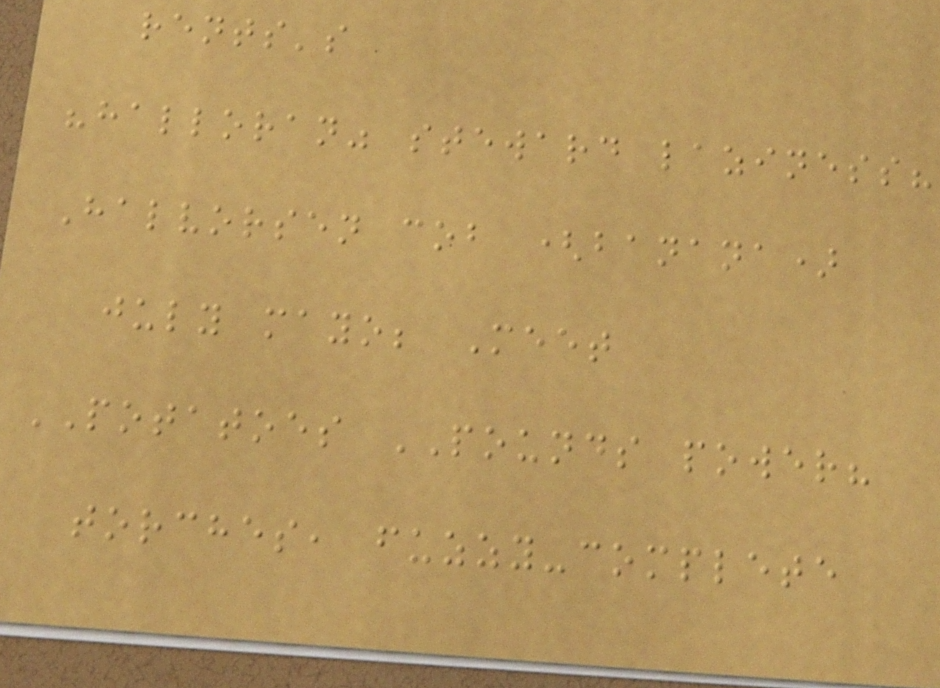rents's
"halloran" steward laziness?
Halvorsen cob (banana)
july mayo; Meet
POTATOES POUNDS power?
torches, fuzzy-complete
